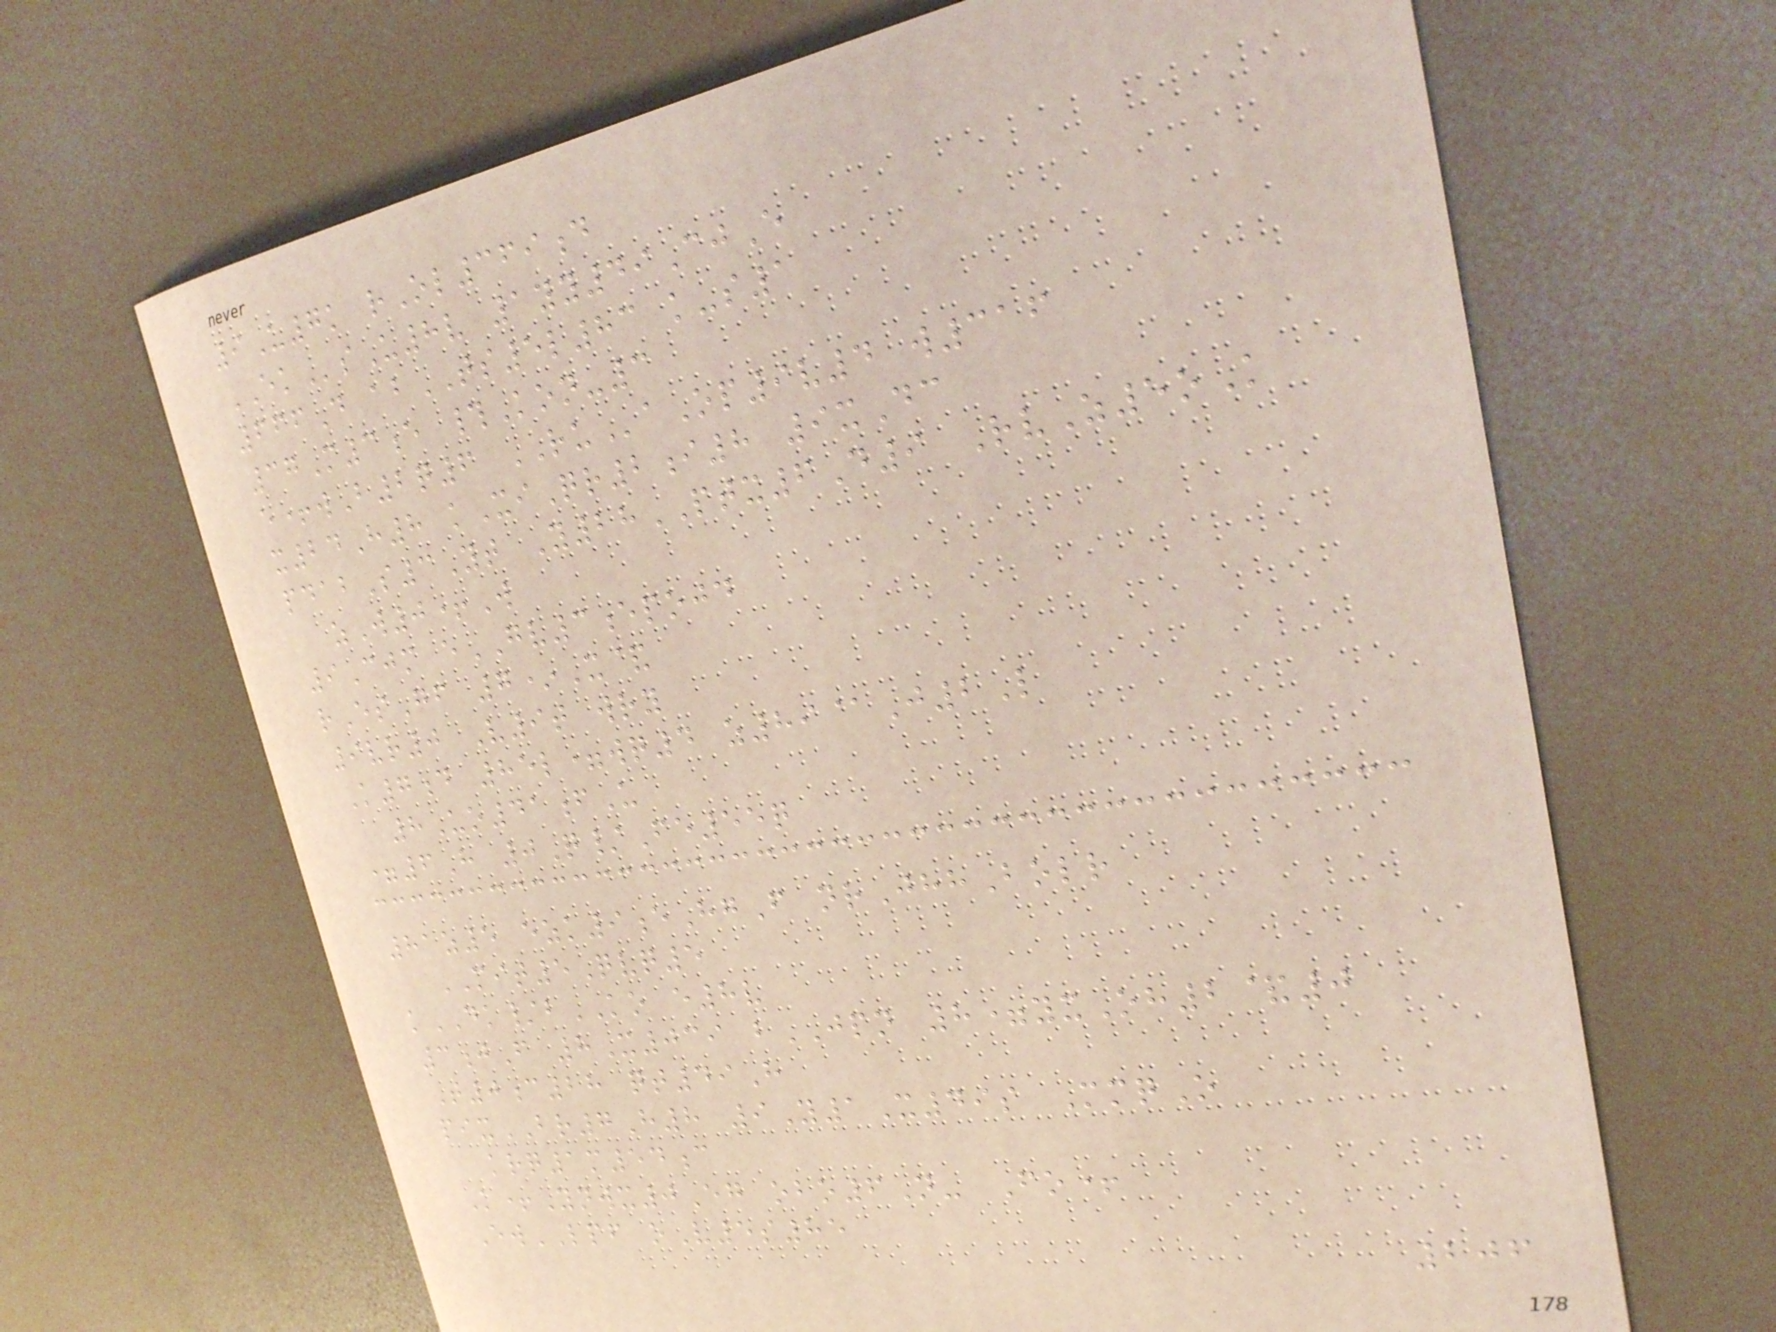9U7k rOl369d
EKsU8v 1yy49CjE
666D abTS5l83 k-s1
37M3e #Kon-3
e+wB2q6 RUaOp9v4 w316
x24H8 kXiQr2i8 9xDc
pdabS3Yt Y28PTX6D9 RvZ5oK
zW0+W
9Cjm eGV3epojd
rEsGf 7*X&
9vr0 V9t wry
K7d 85l=wq4 z89@J2L
8Uo41fU
=6H 0Q/Fe55q
81z5 ezk9eHgF nrJhhBolr
MIT5Qvq5
kDK/bKO e8v
3jF 8X039 bJPN 8=yxOh2&0
T0c28 qt49H
pixBR7H8 9Y1X49s MmqO
krq1m54c
K+Ynwx0Eg obo6N- Fo+
EwLPF oV5s85
206
